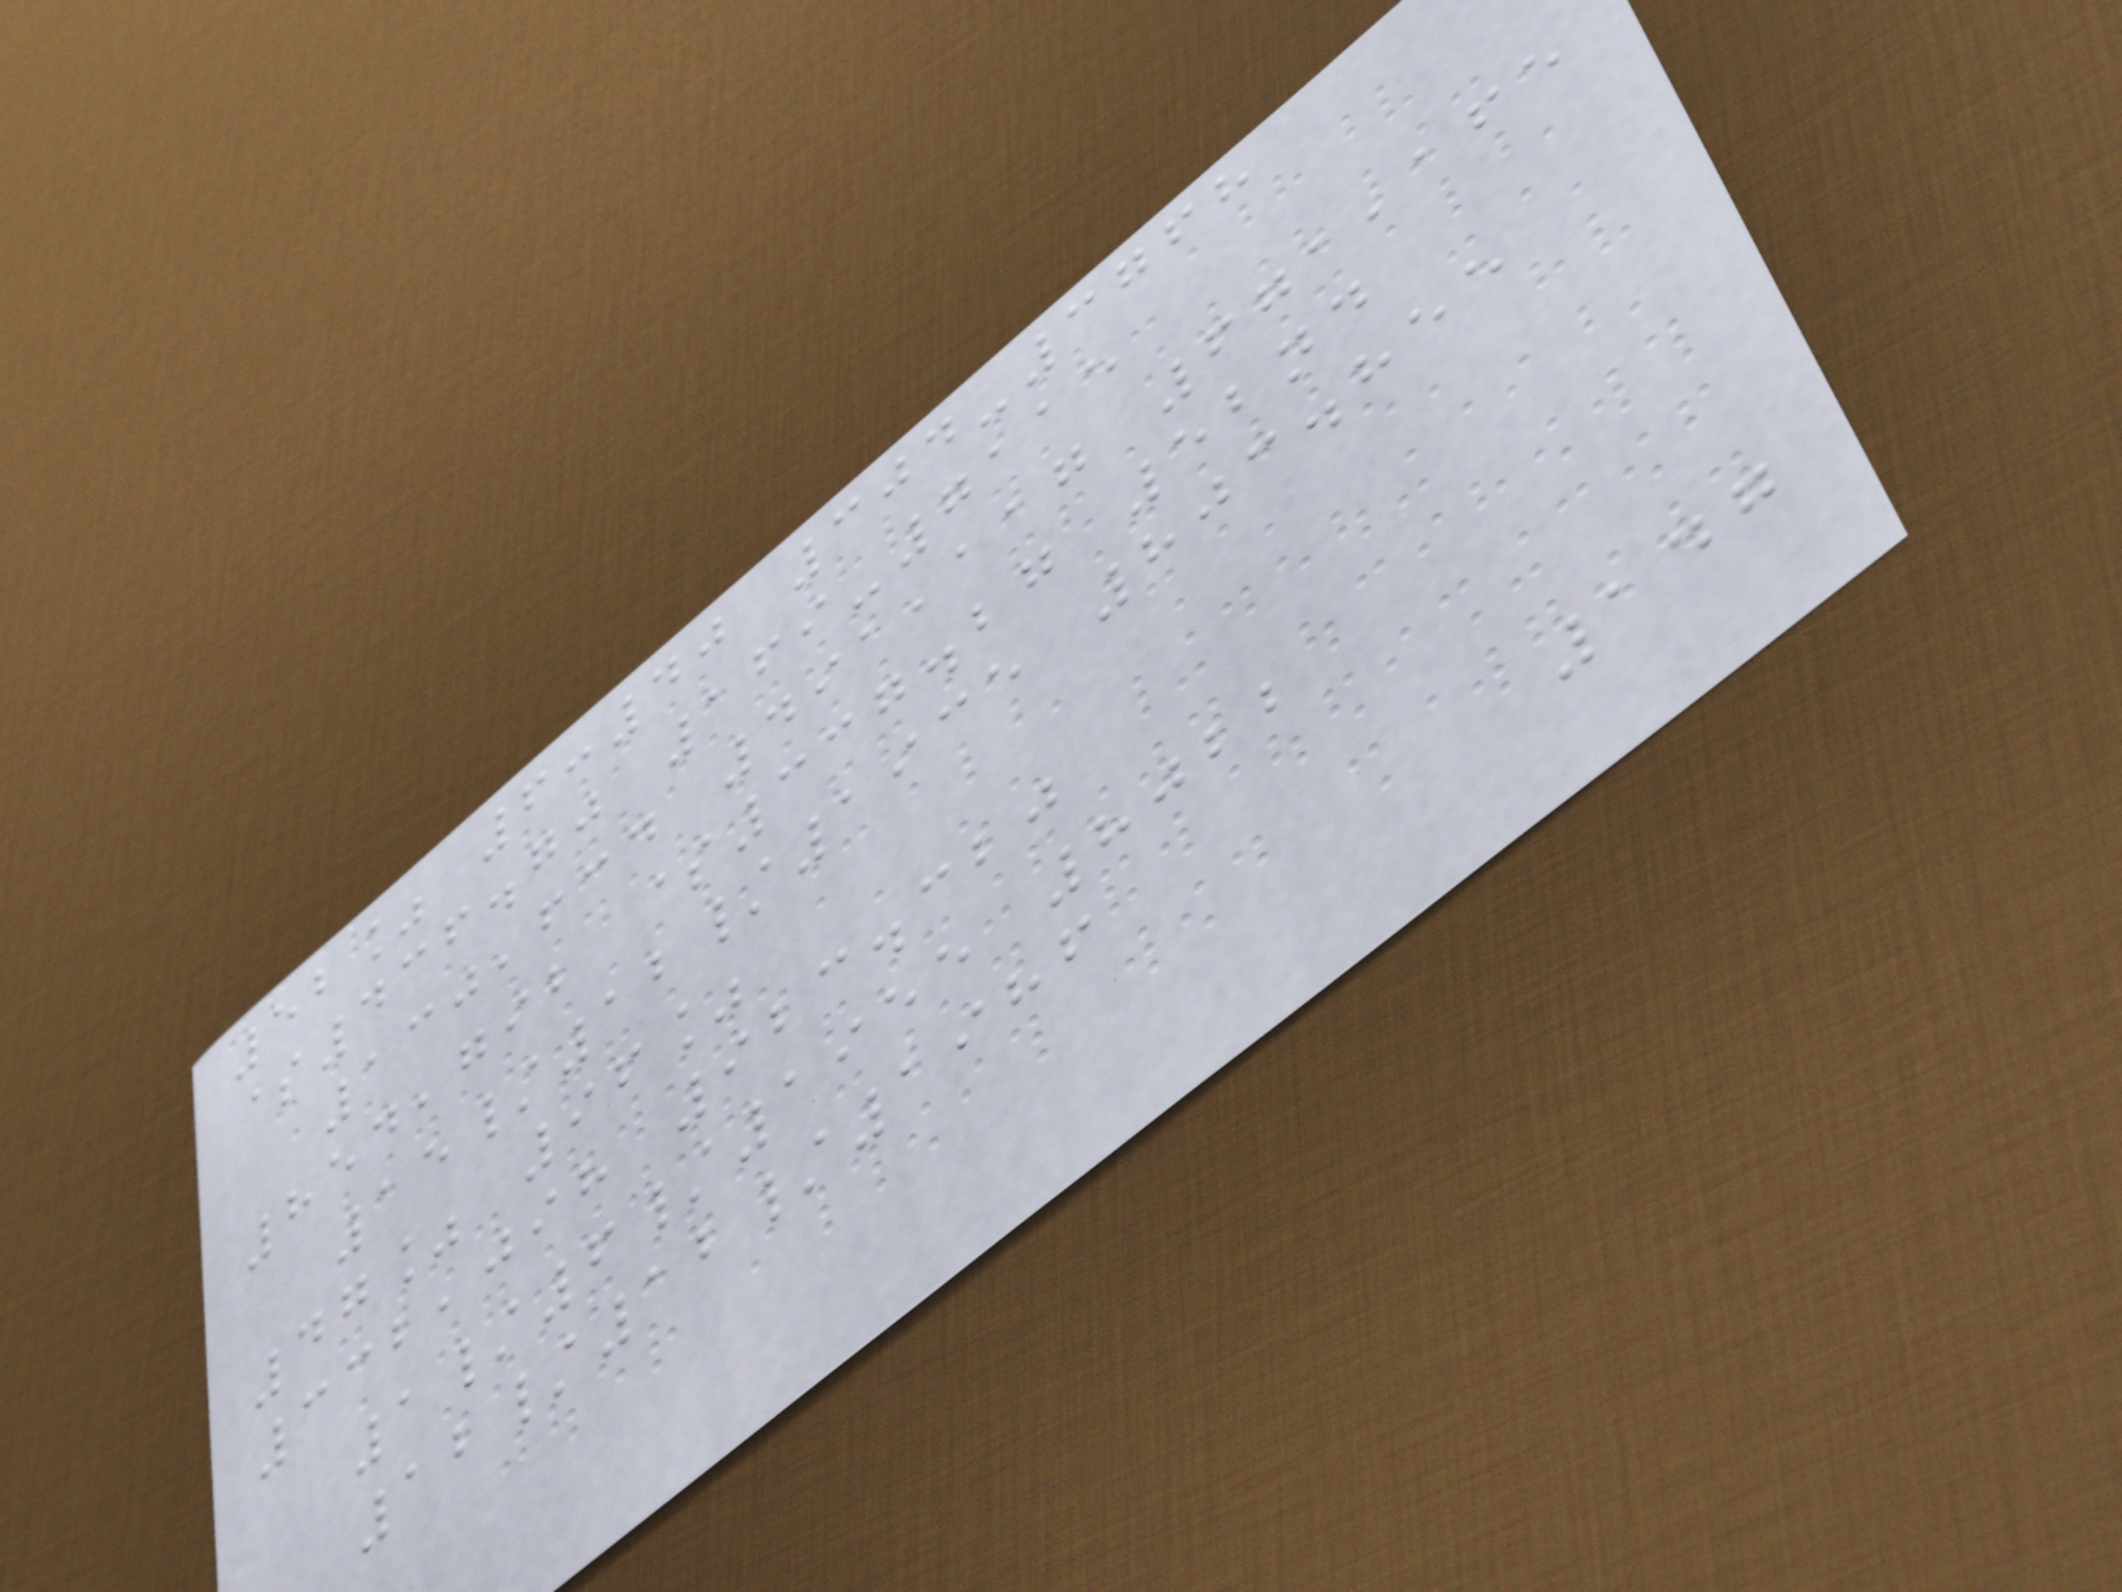52% 6:40 304-3768
$436.70 169-7115
130,634 491,117 671,165
854,792 $337.27 52nd
15/12/1935 803.855
47% 96%
332,098 923.320
1/6/1955 8022
12/12/1986
147
